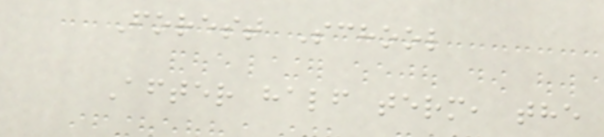Forest School
After half term, the
